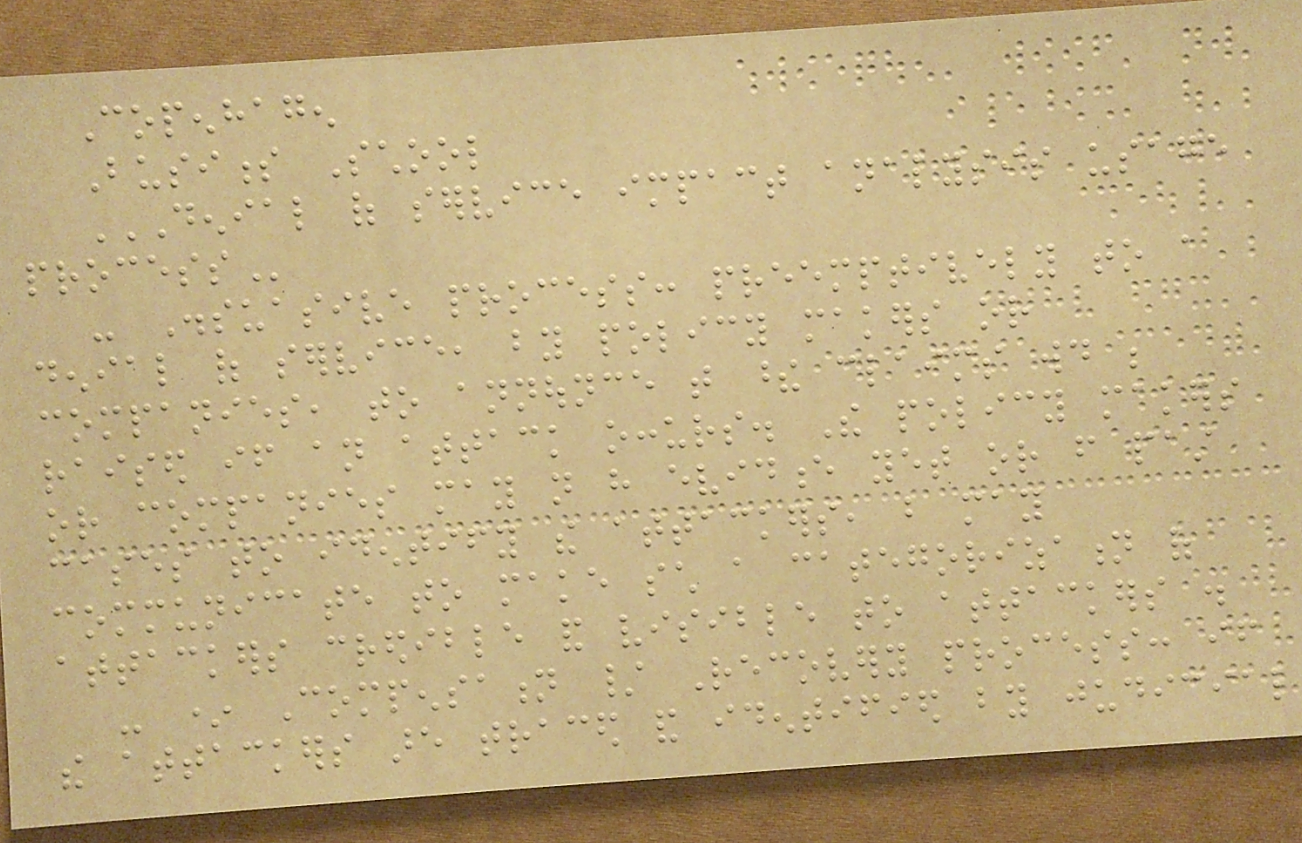Copenhagen
Business School
DENIAL OF SERVICE IMPACT ANALYSIS USAGE
PROCESS
- Dissuasive process: preemptively to a
denial of service, by policy makers or
companies, to announce that these claims would be
raised if an attack occurs. The policy makers
or companies may not have evidence yet or from past
cases to identify the attackers, but may
communicate to make such a categorization of
attackers credible and visible to attackers .
- * Compensation / Recovery process: if
the attackers are traced and identified by judicial
